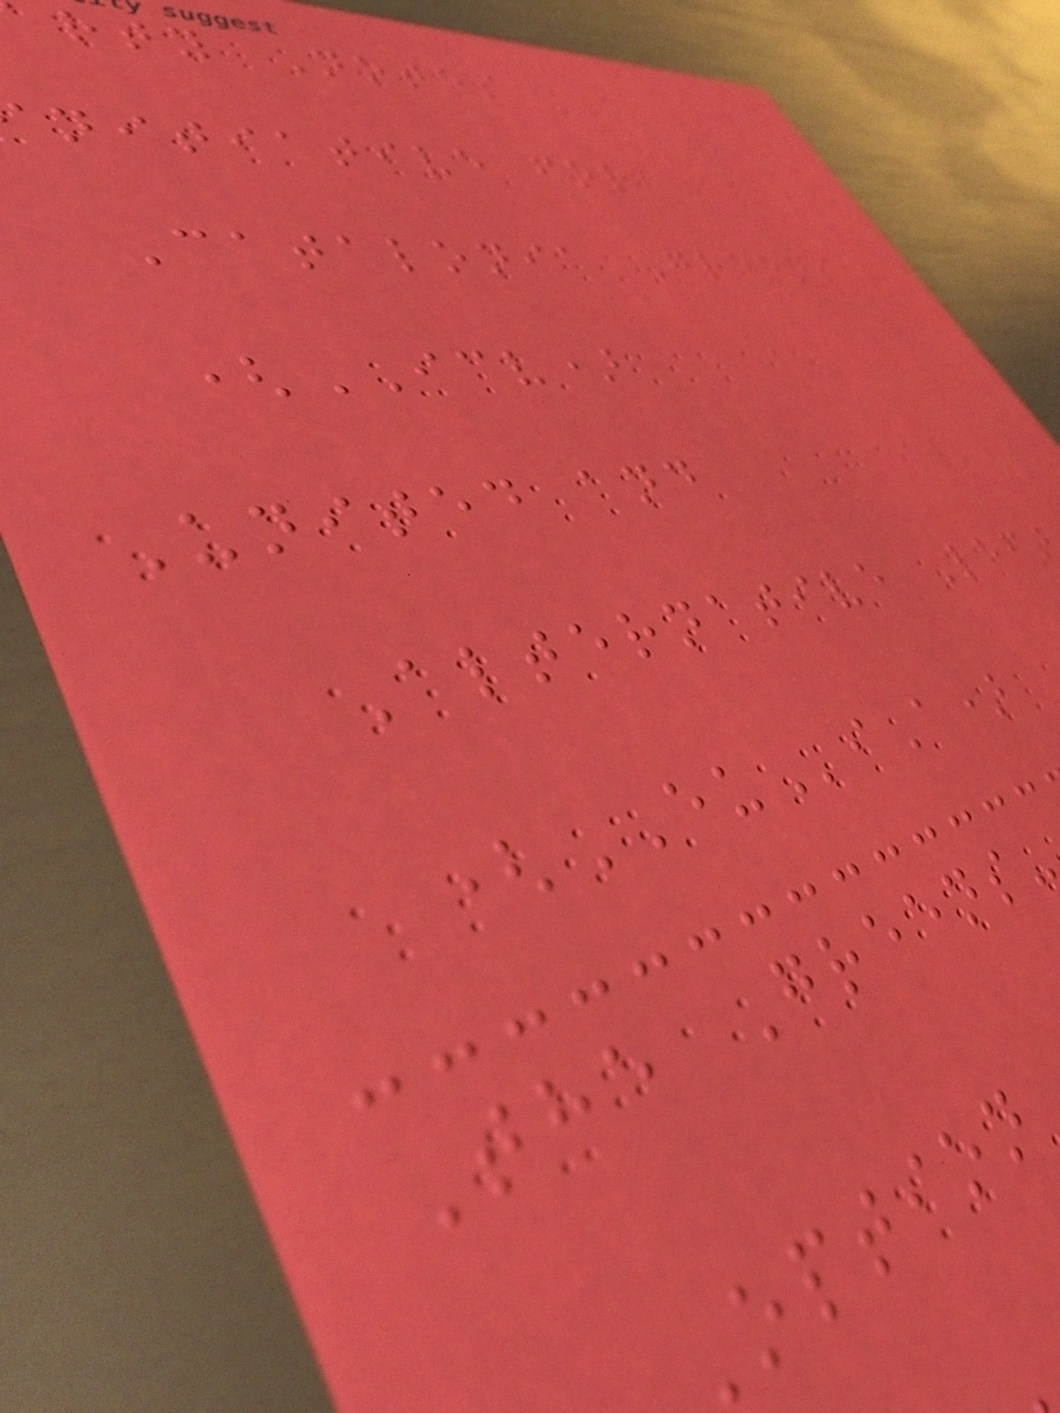rty Notes
nitiative for
Catalonia Greens
(ICV)
United and
Alternative Left
(EUiA)
The Greens-
option
